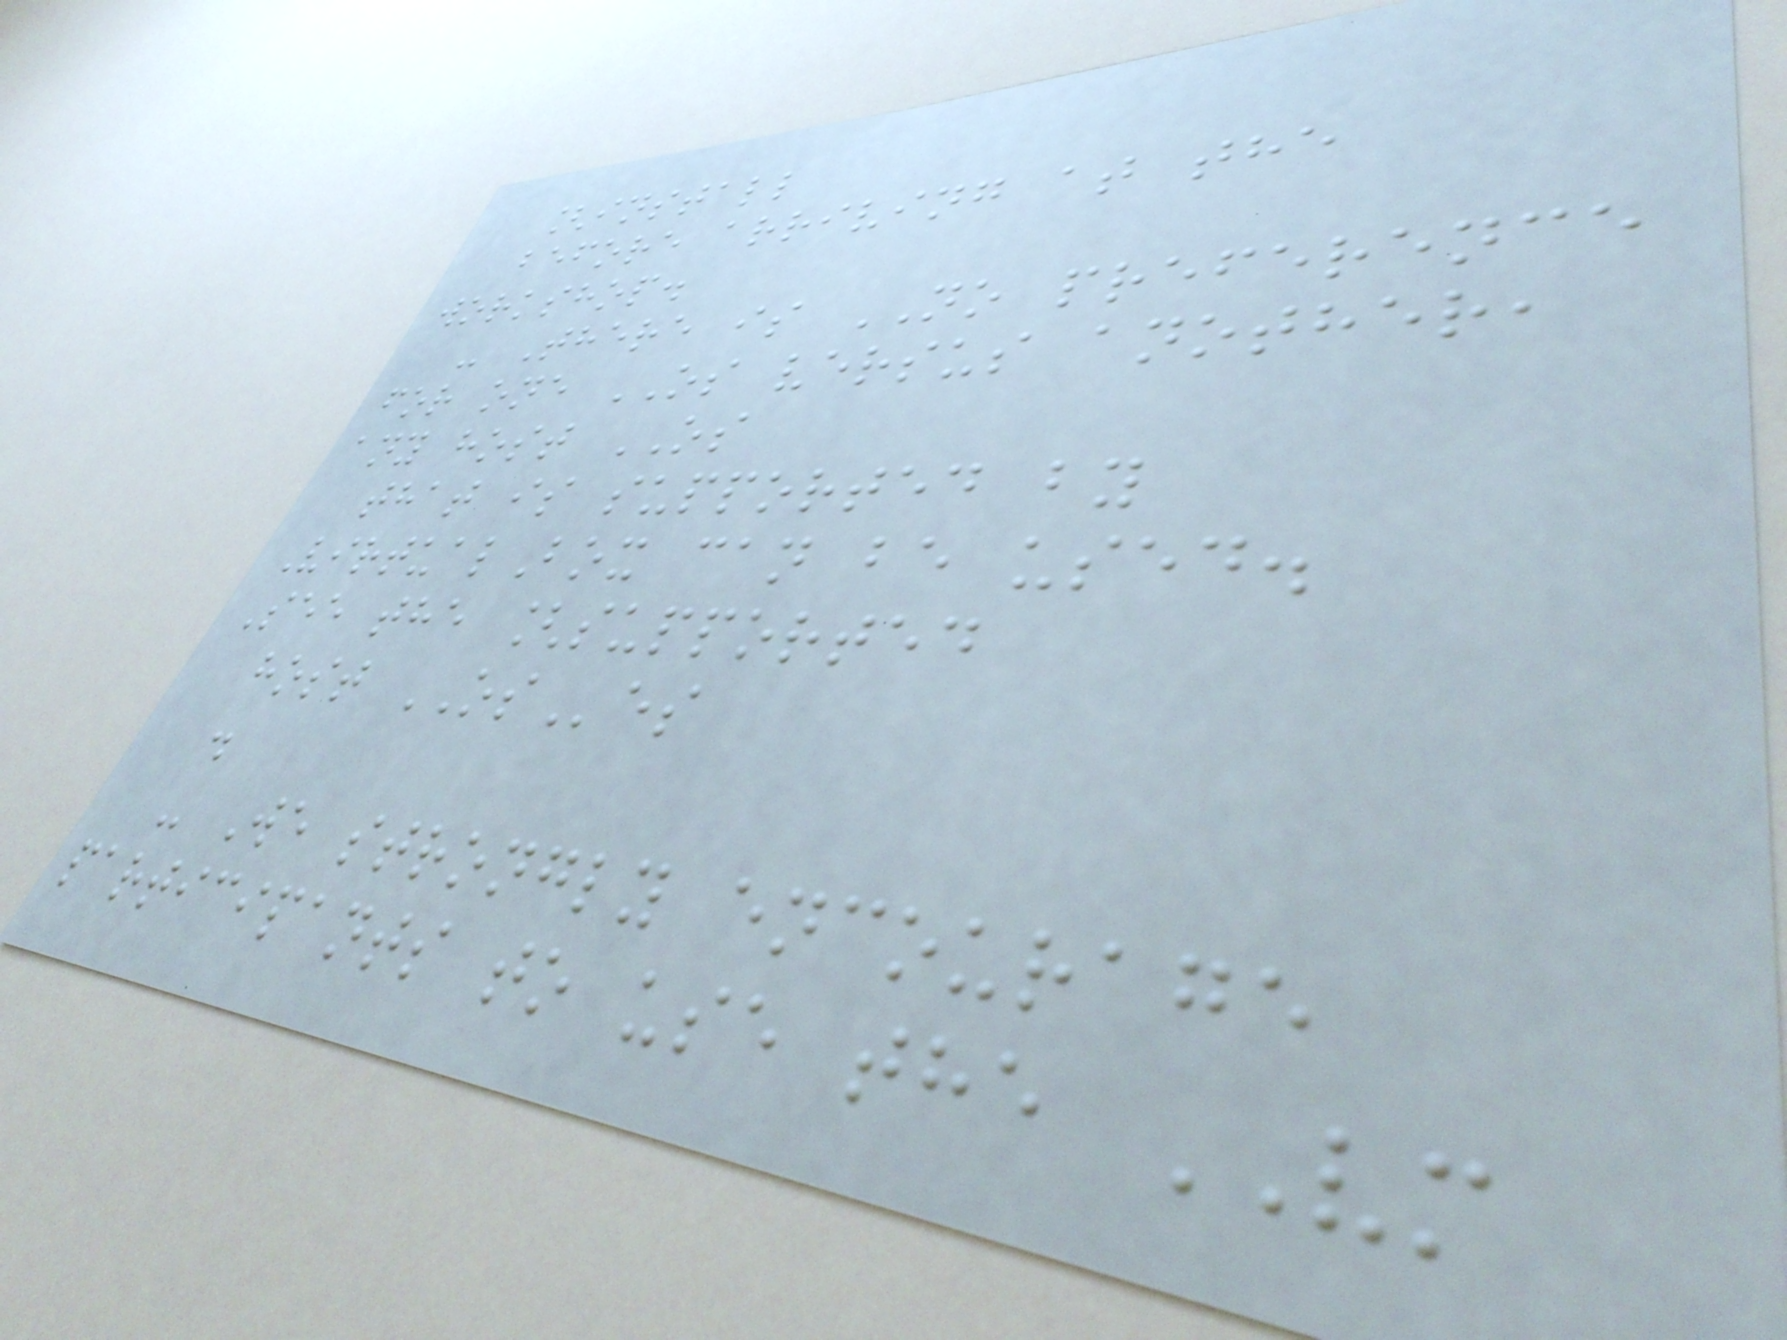[install
before arriving at the
workshop.
- There is NO preference
for one OS versus another,
any host OS
that is supported by
VirtualBox can be used.
See the [supported
host OSes
.
- We strongly encourage
participants to use the VM
